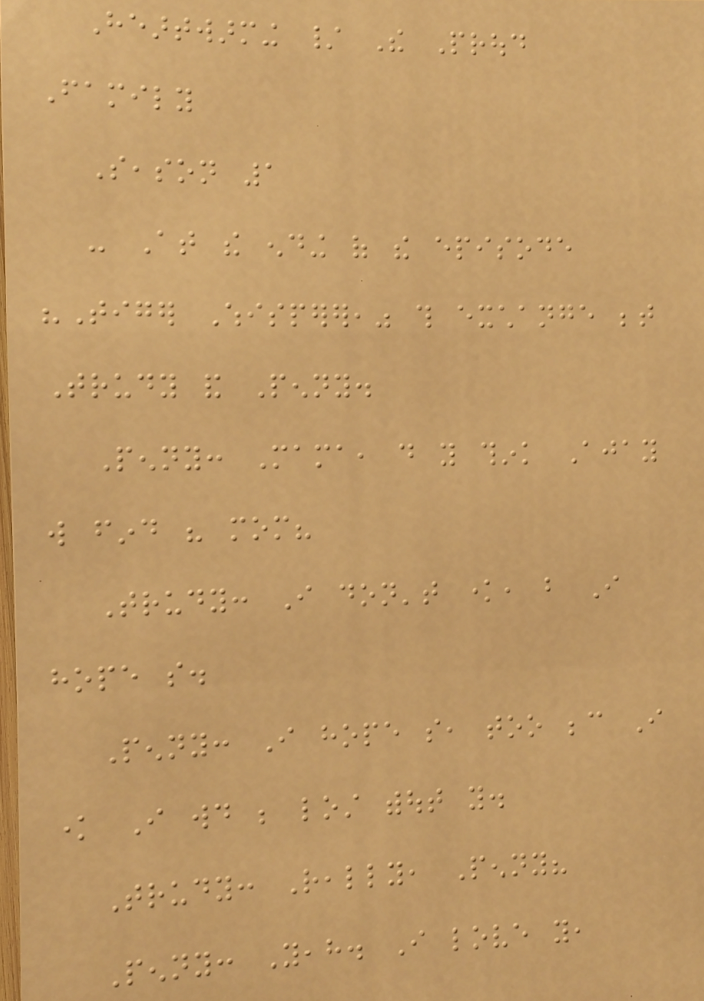Heartwarming / The Proud
Family
Season 1
- At the ending of the episode
"Tiger Whisperer," this exchange between
Trudy and Penny.
Penny: Mama, do you think Ajay
will find his mom?
Trudy: I don't know, but I
hope so.
Penny: I hope so, too because I
know I would be lost without you.
Trudy: Really, Penny?
Penny: Yeah. I love you,
